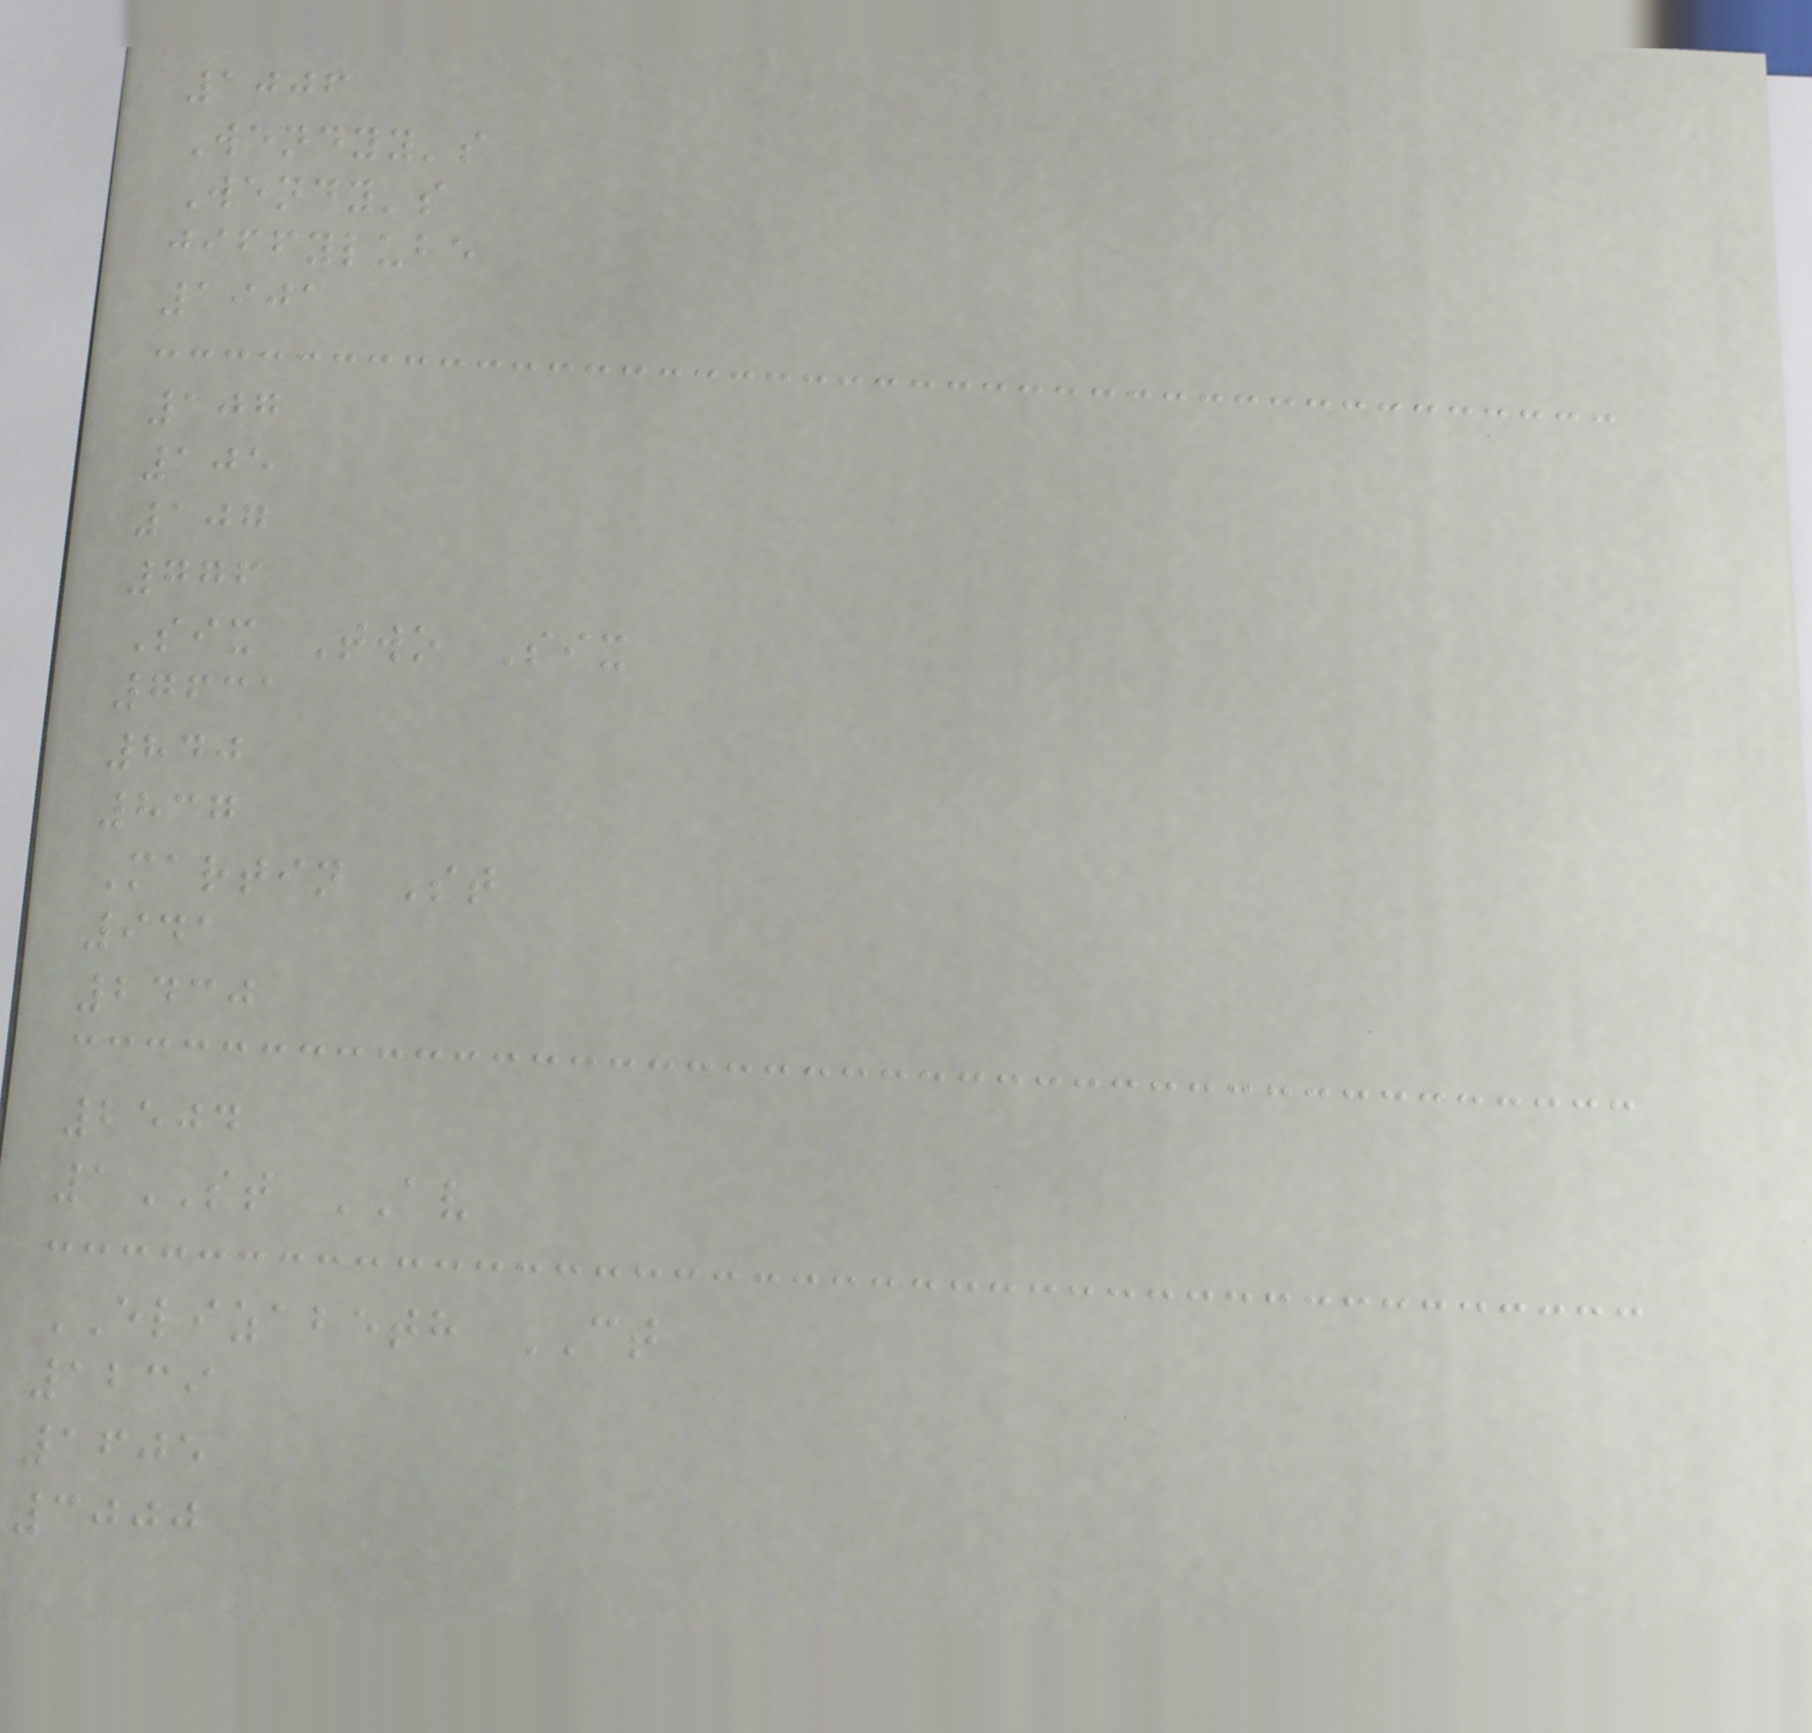1006
Wendyy's
Wendy's
jiffylube
1901
107
105
107
776
Six Two Six
7631
840
837
Martin St
941
2430
2504
1ST AV
ELIZABETH CT
1239
1605
3000
